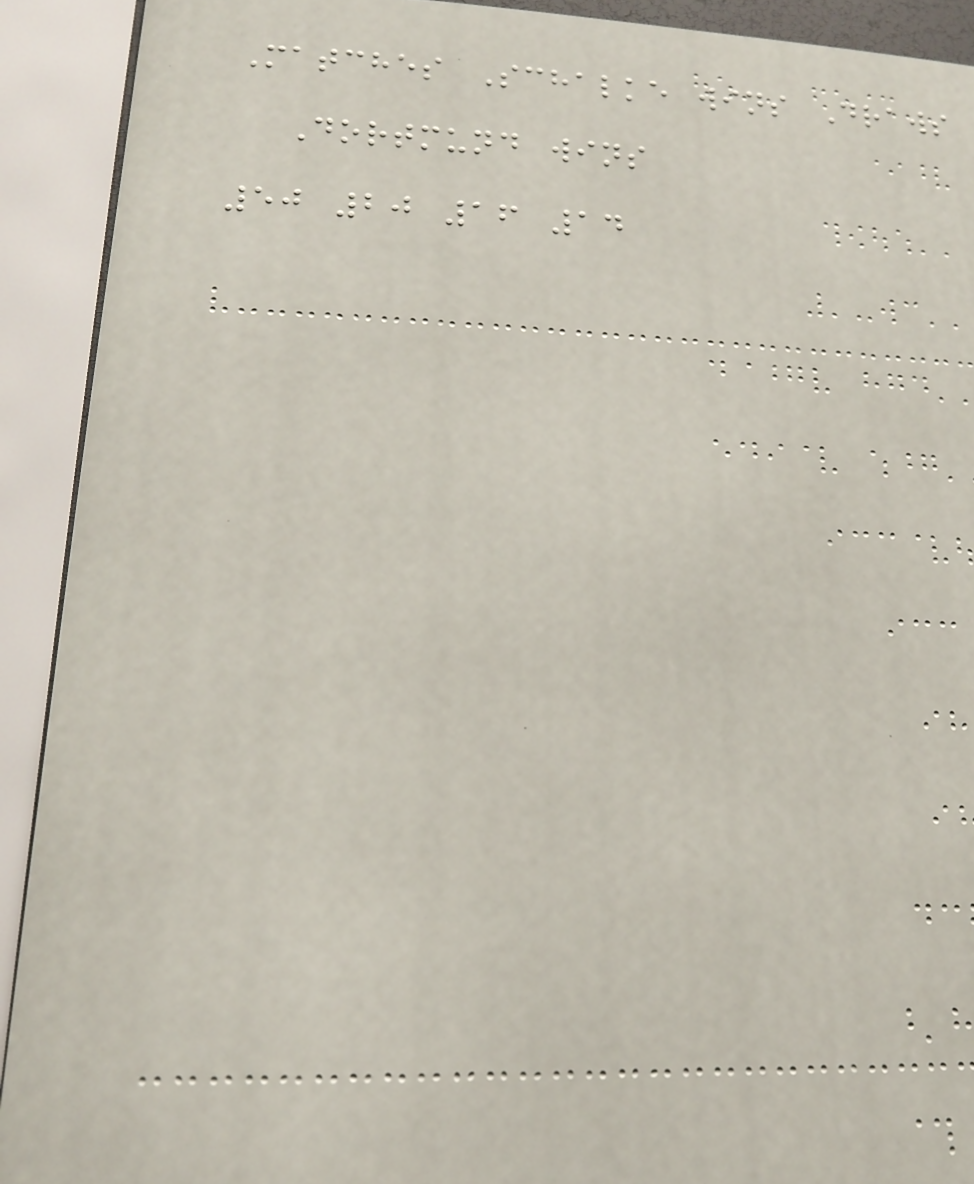Matches Schalke wins Draws
Dortmund wins
50 20 16 14
